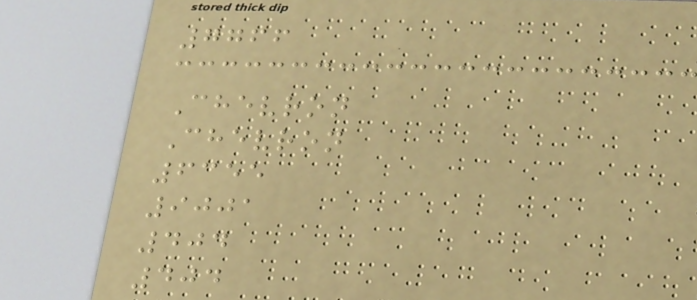7766
Chevron
Chevron
6355
9001
404
404
